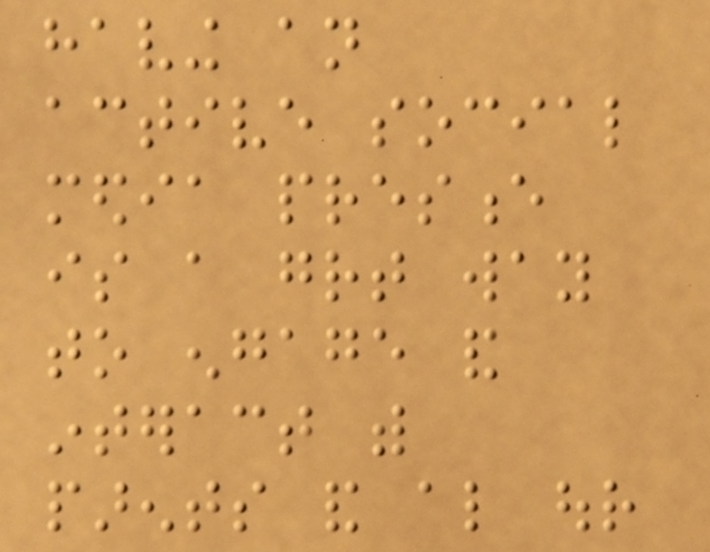having an
active social
media presence
is a great way
to engage and
interact with
parents and also our
